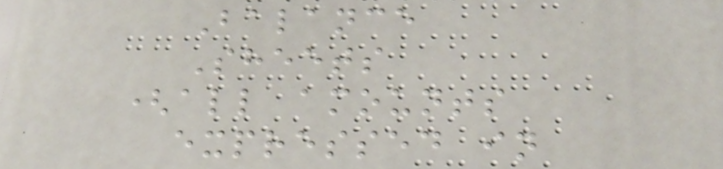Balance
Sheets
(all amounts
expressed in
